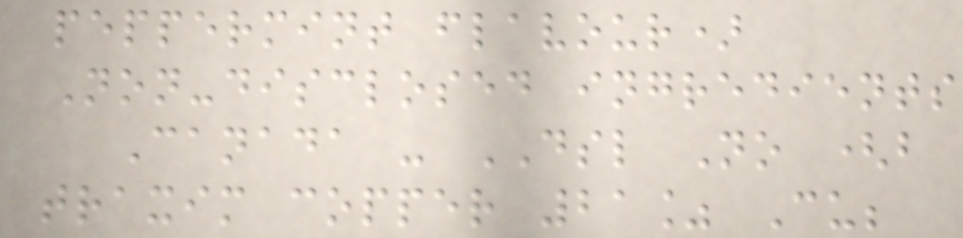peppermint flavour)
Non-disclosed ingredients
Canada - DSL No (b
traxim copper 21% Cu;
